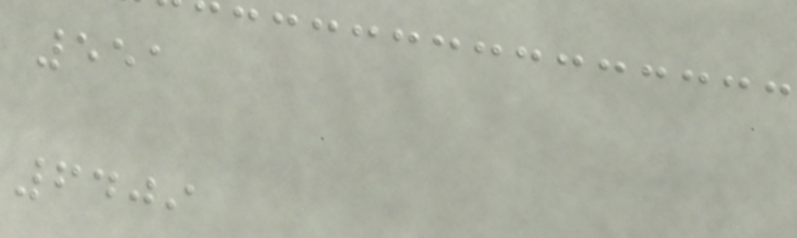551
6409
